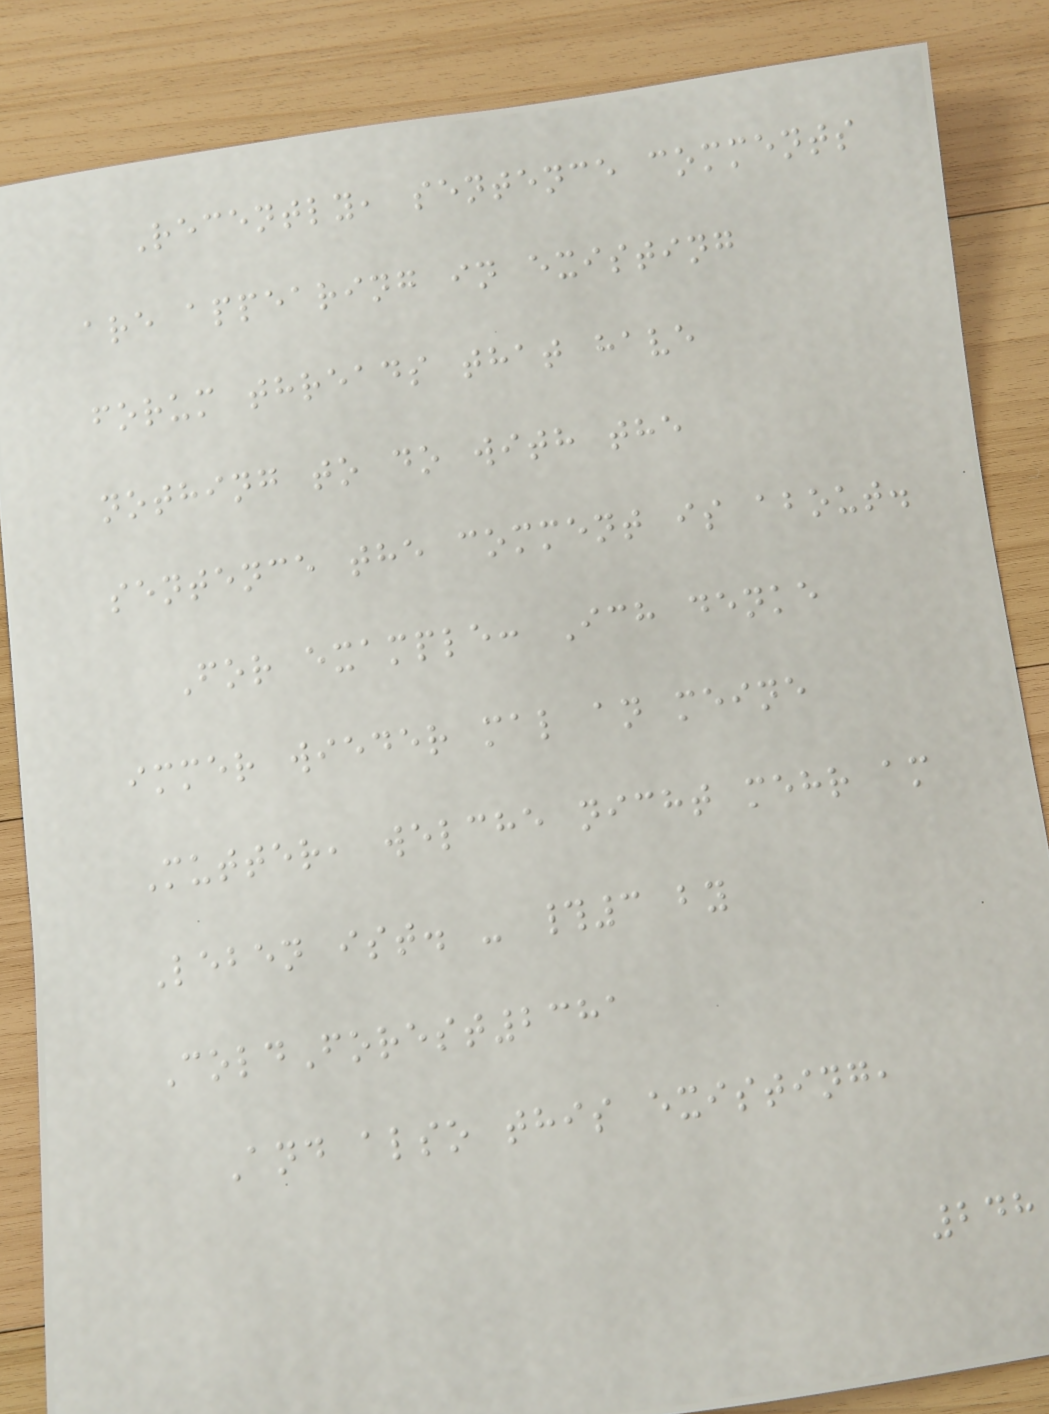Recently, sentence comments
are appearing in existing
forum threads that have
nothing to do with the
sentence the comment is about.
For example: Ich denke
immer wieder mal an meine
Mutter, welche nicht mehr am
Leben ist. - #3 by
ColdForest2381
And also this existing,
248
